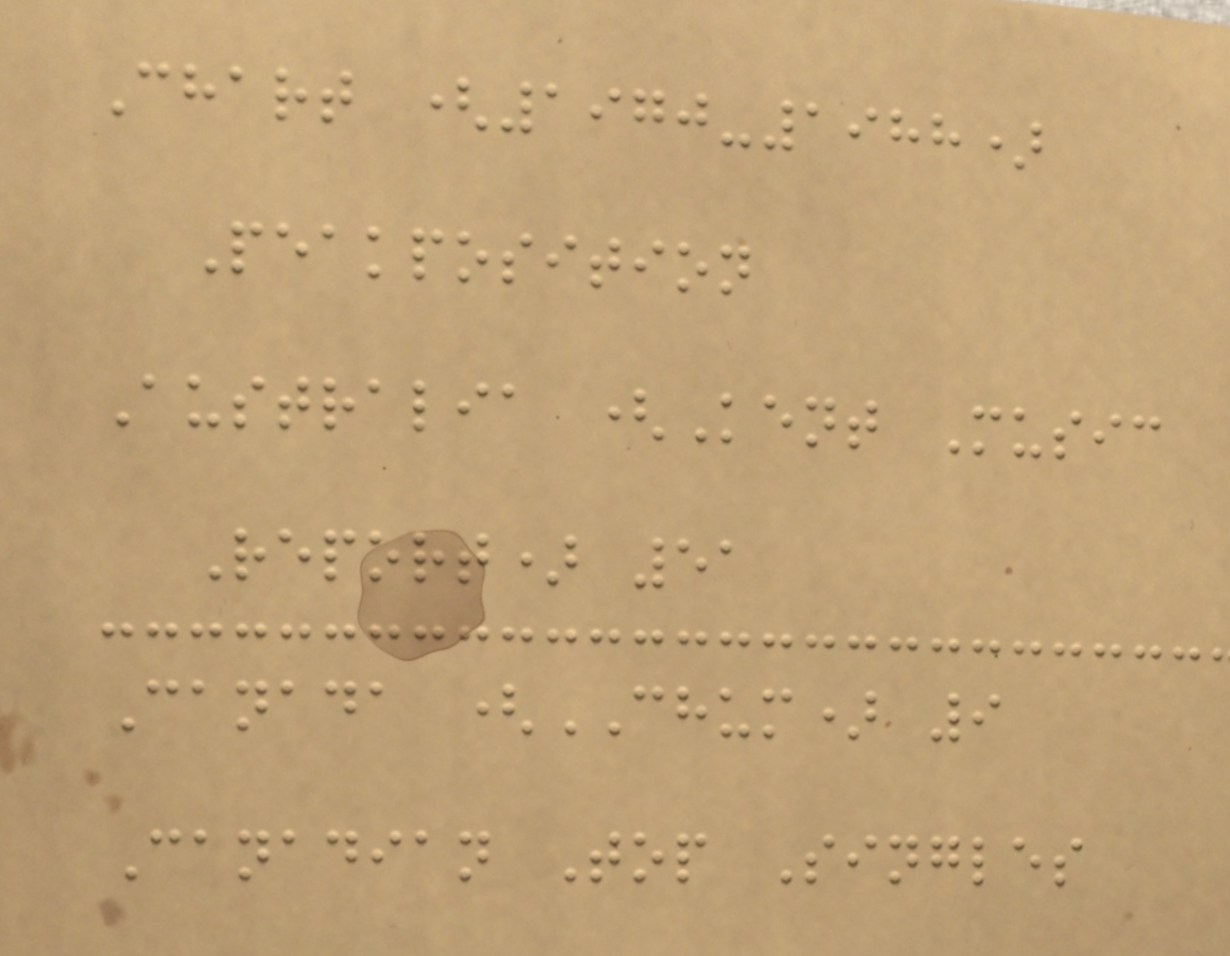Chart (1970-1988)
Peakposition
Australia (Kent Music
Report) 51
Canada (CHUM) 9
Canadian Top Singles
